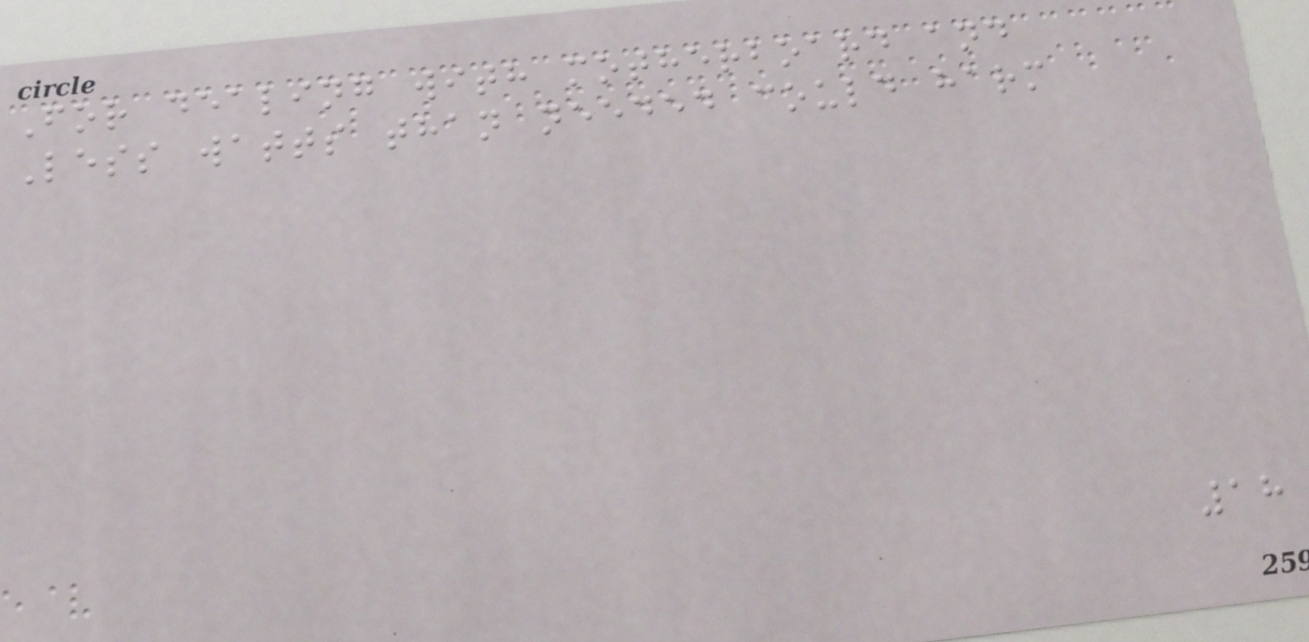For dealing with motherboard and
Less watts than needed could harm
18
